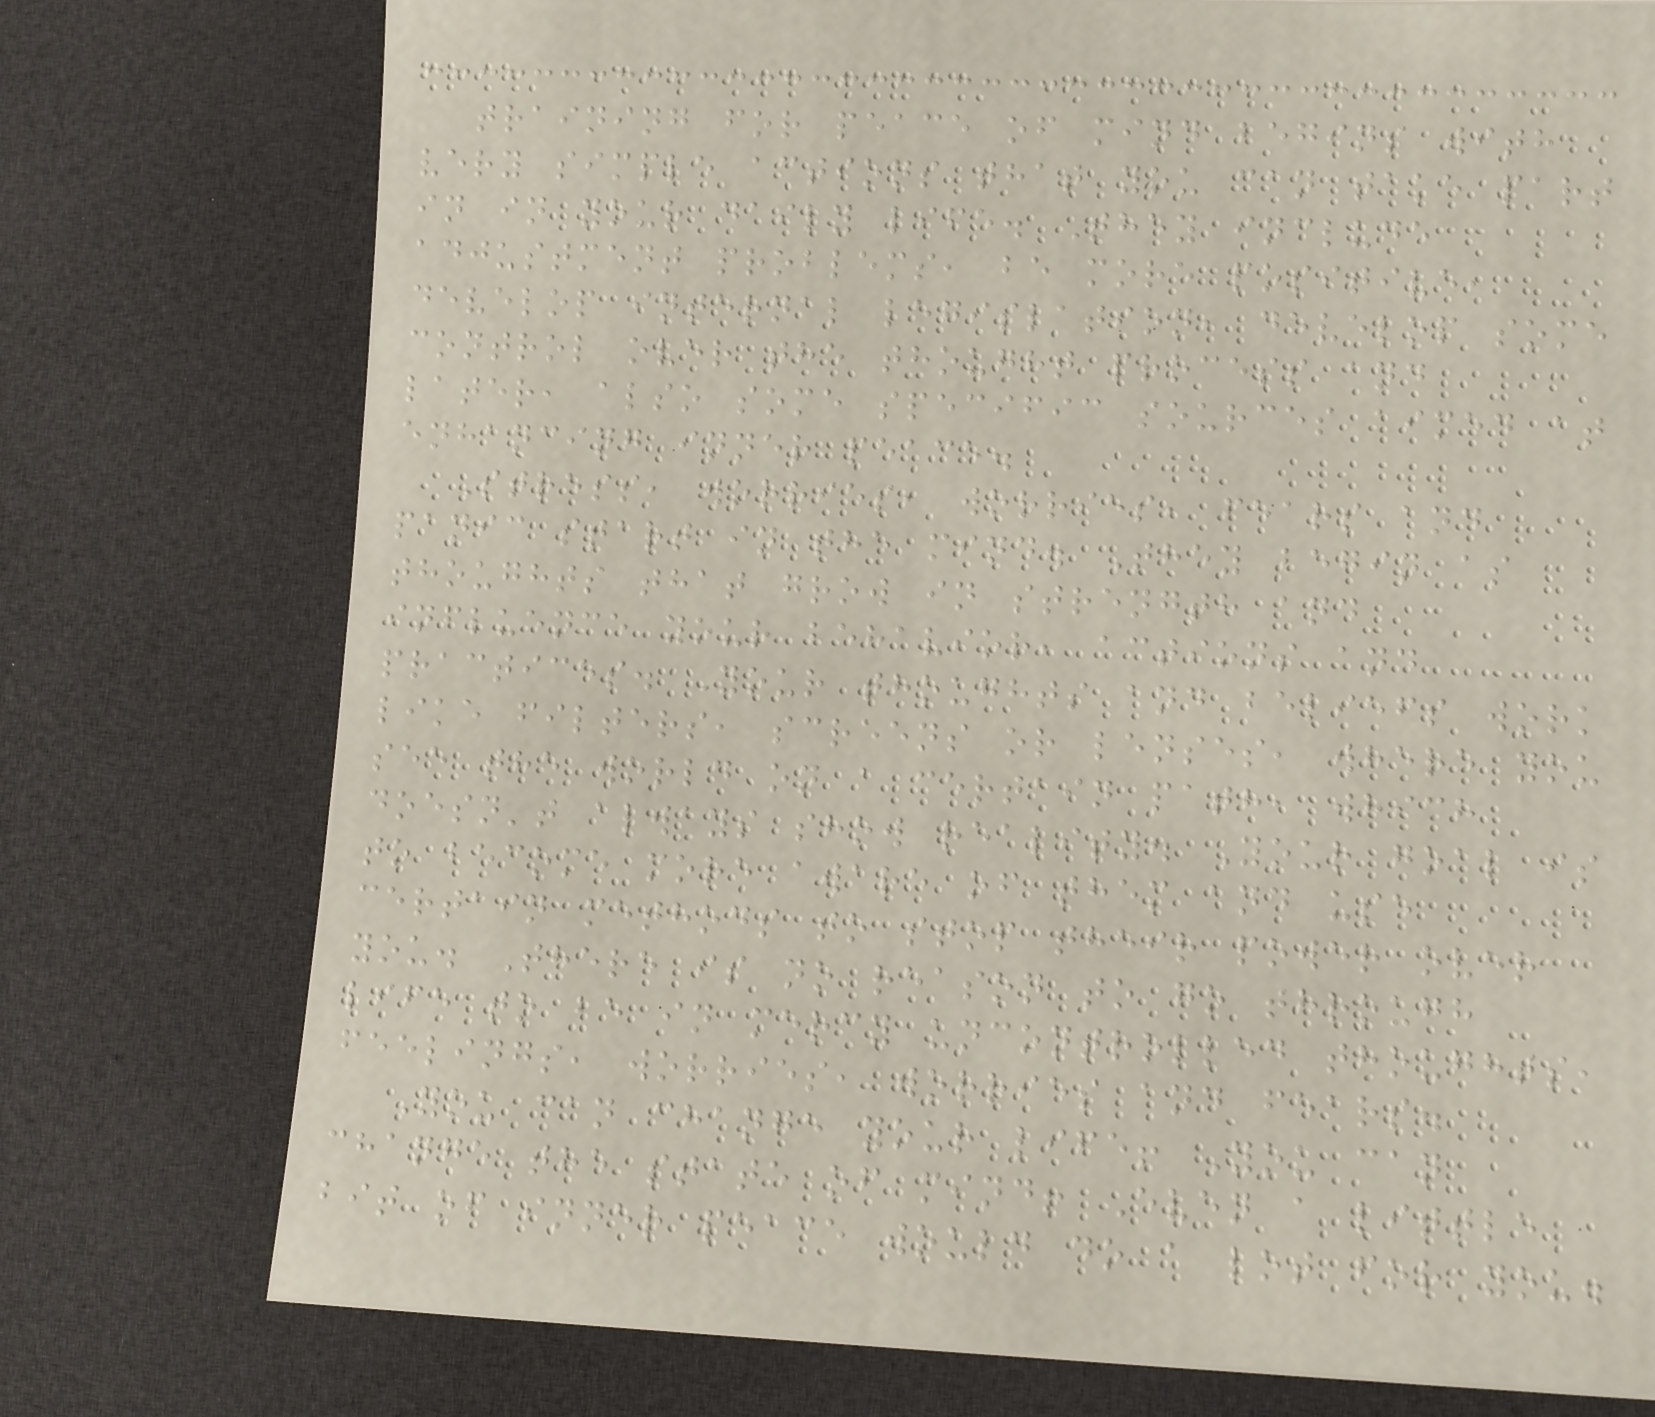training for peace of mind begins with
very simple actions that you can take part
in in your daily life. They include
adjustment problems, be more positive,
develop internal legislation, develop some
control over the thought process and
later, also some specific sources aimed at
enhancing inner peace.
Stress, worries, worries, fears and
panic start in the mind. They begin as
thoughts that grow in strength and
influence your behavior, actions and
practices. Your thoughts and beliefs work
like filters, screens or lenses, where you
see the world on a certain path, which
doesn't always show reality. Your goal is
to become more aware of them and use
certain methods to stop their power over
you. There is no reason to go through
life to be in mercy uncontrolled thoughts,
feelings, worries, worries and fears.
You can change your life! You can
change the state of mind! Even a little
bit of inner peace would do a lot for you.
